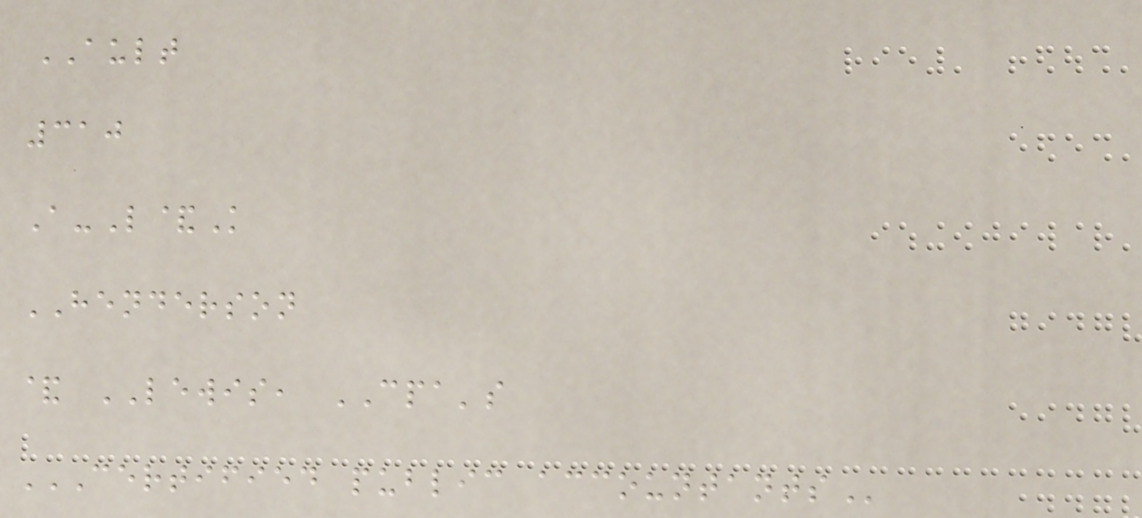AULT
310
A-L&K
HENDERSON
& LEWIS, CPA's
CERTIFIED PUBLIC ACCOUNTANTS
